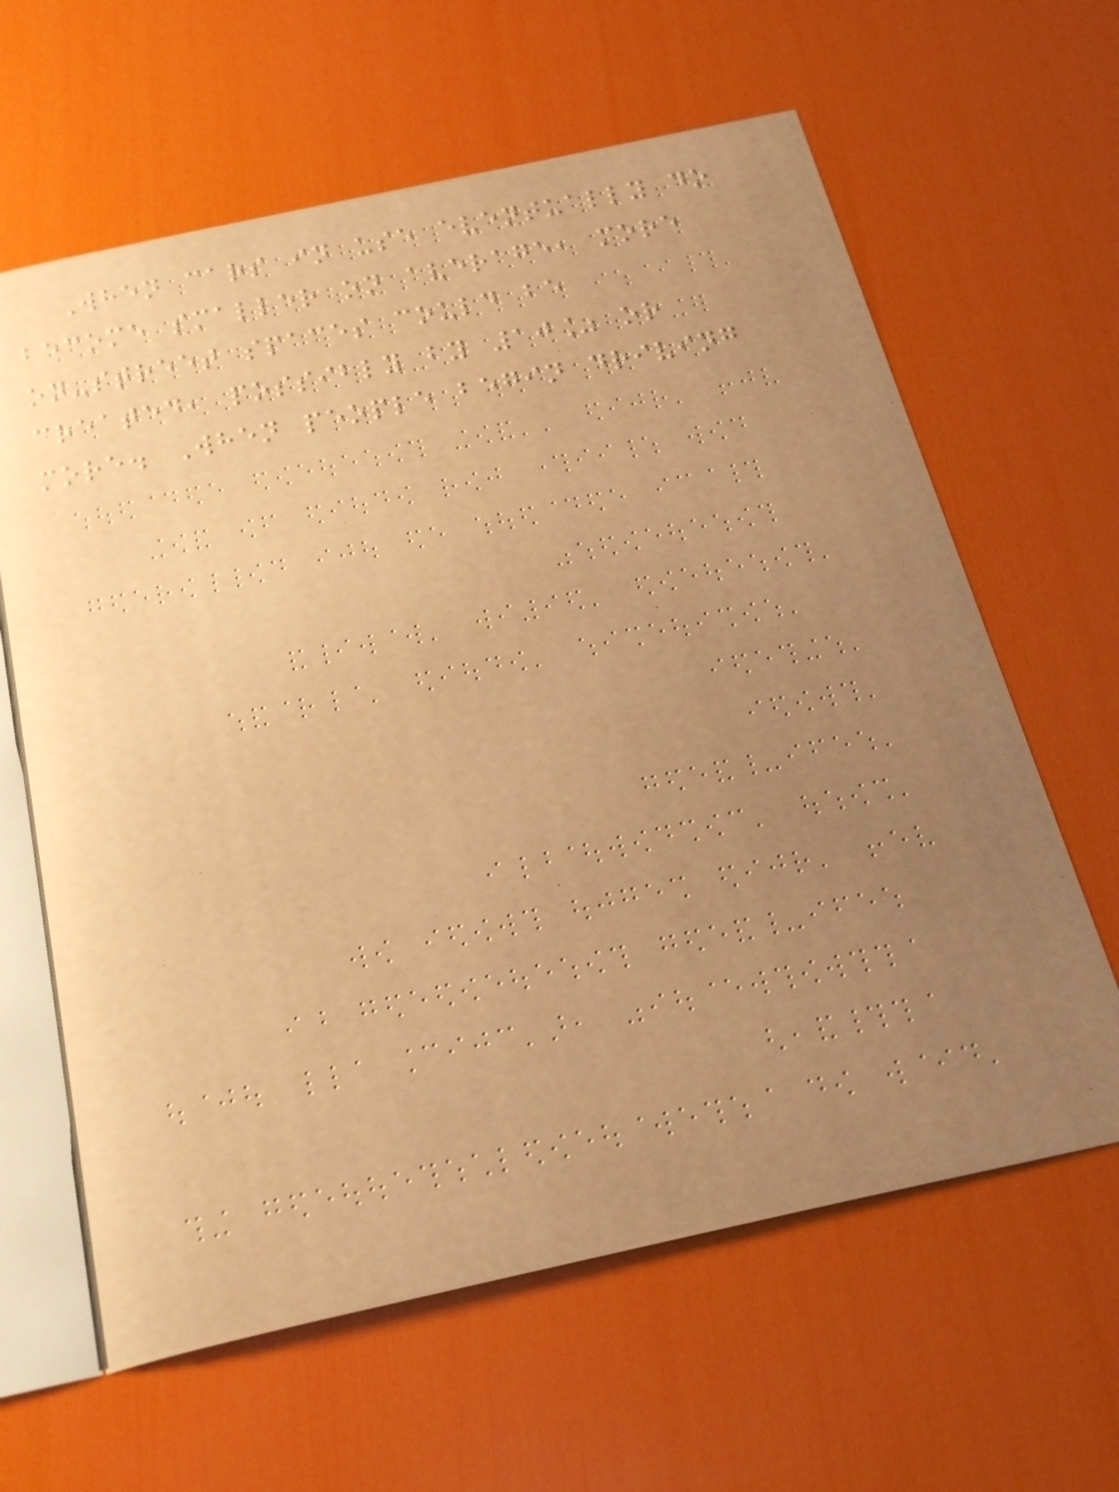When cars in use eventually do
become smaller on average, more
on-street spaces could be
created, possibly by 10% or
more. When people begin driving
